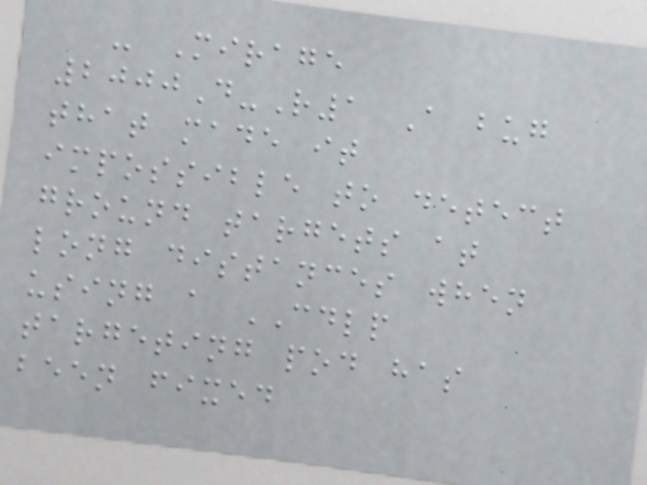- Mirage
2000D-R1 A bug
that made it
impossible to detect
ground targets at
long distances when
using a CDLP
targeting pod has
been fixed
